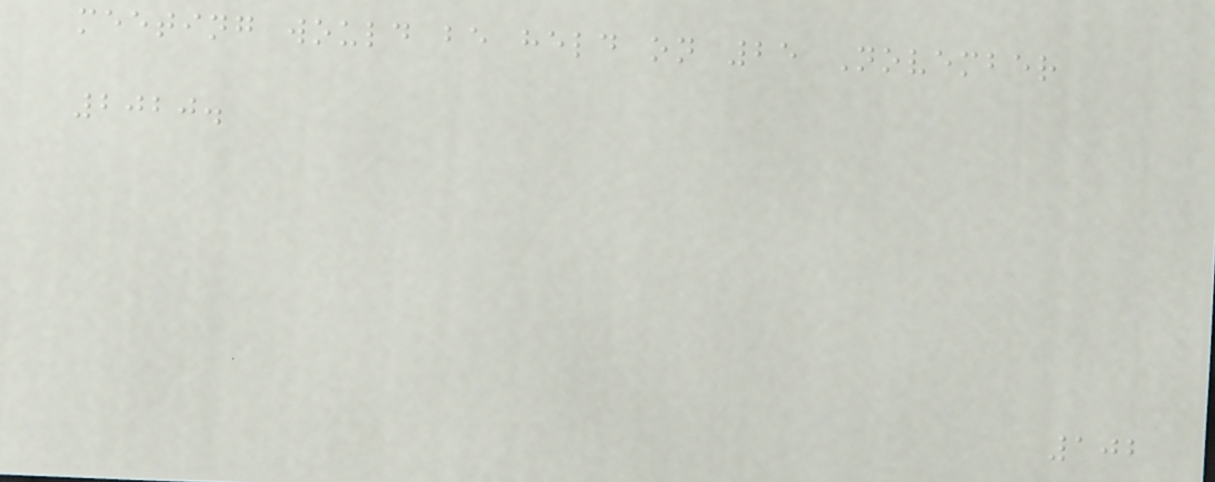meeting would be held on 25 November
2020.
102
